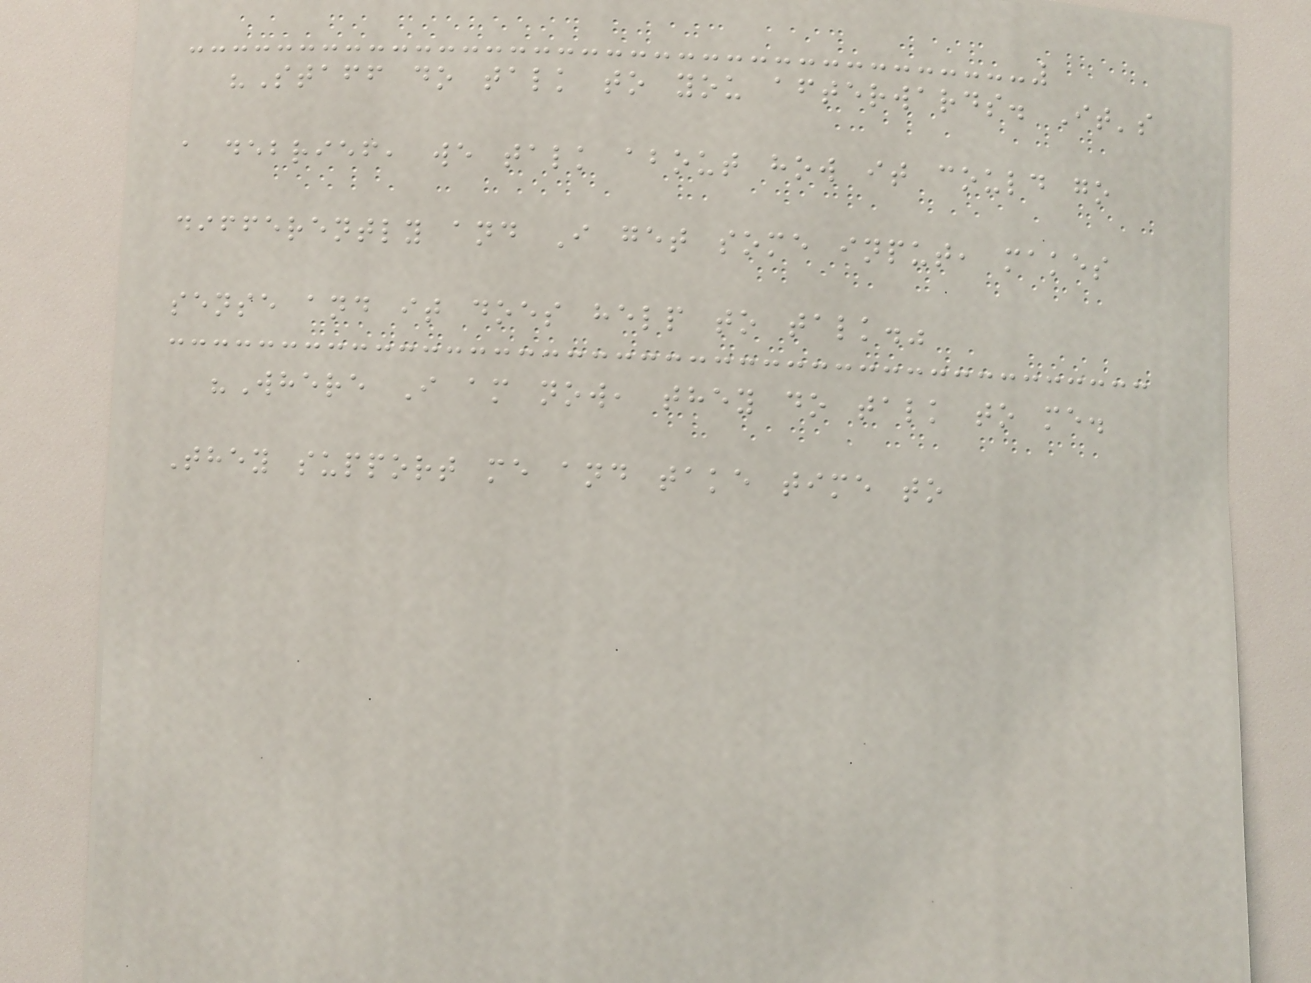"Staff do talk to you afterwards. It's
a debrief, we talk about how it could go
differently and I get some input, makes
sense and it does help to talk."
"Where I am now, they do talk to me.
They support me and take time to
